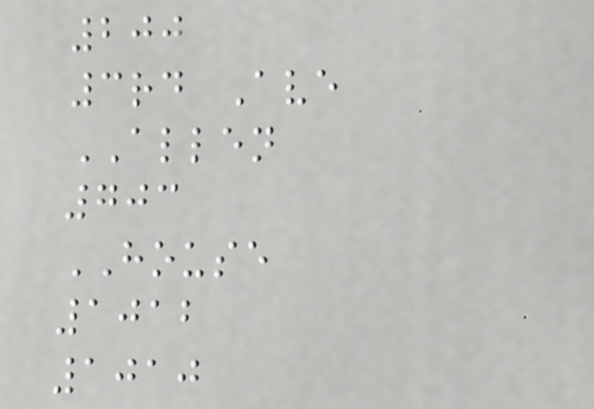200
3rd Ave
ALLEN
703
HOUSE
1012
1010
